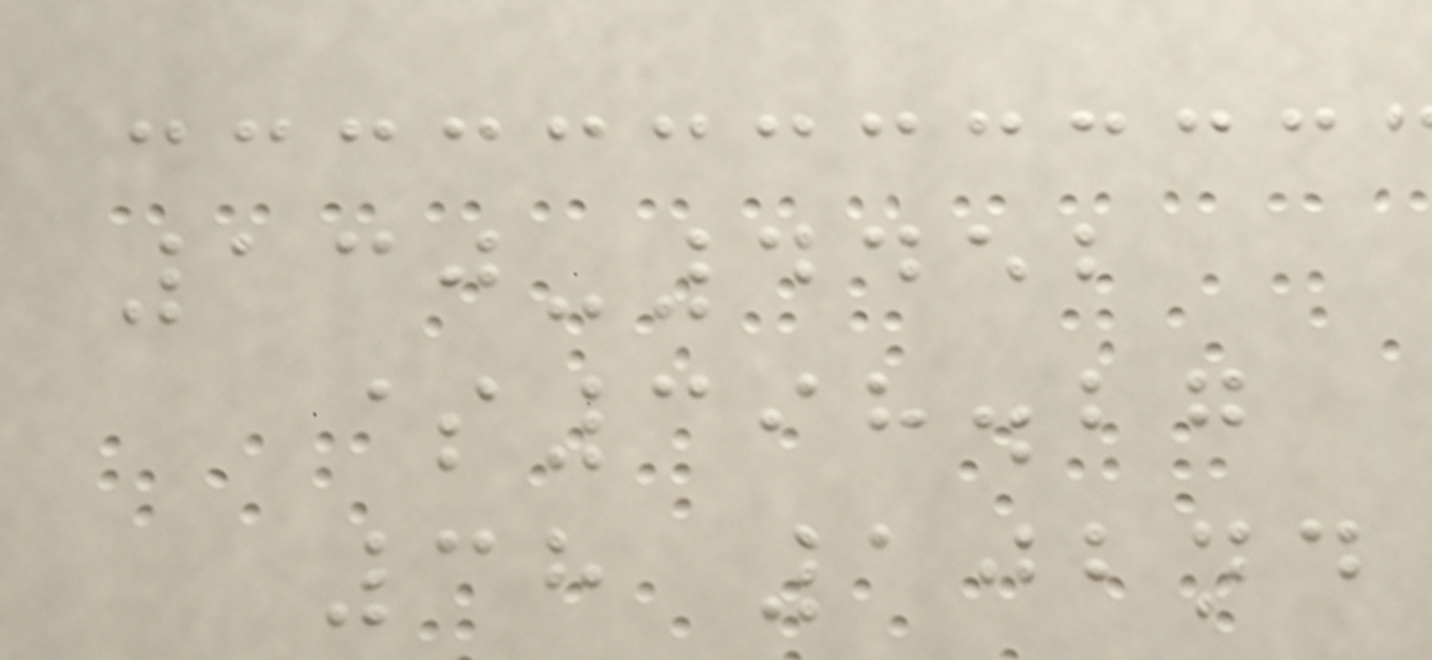130-4452
$398.27
38 102nd
